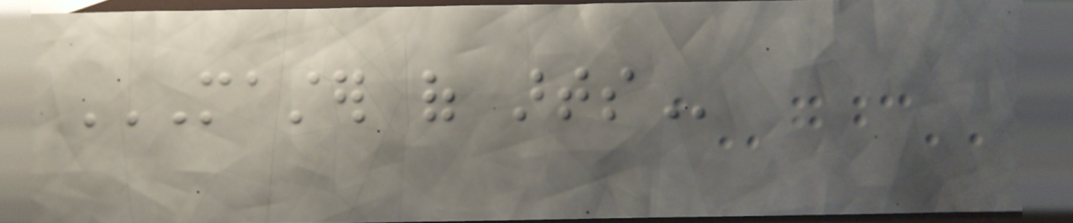MASTER OF ARTS
